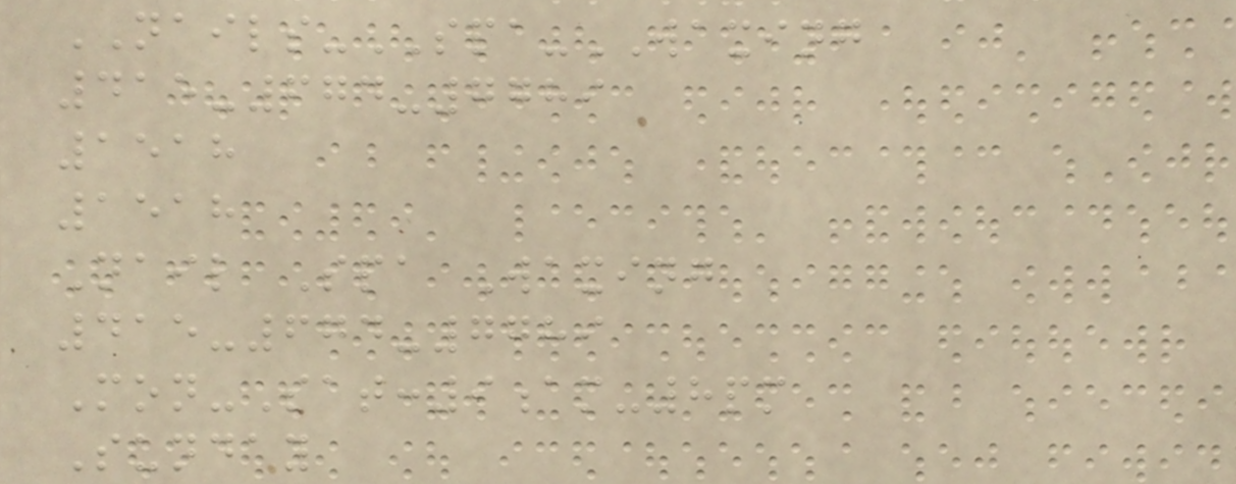NAILS-SPA-WAXING
415-674-7789
1518
1518
Nail Spa Waxing
415-674-7789
Mon-Sat:9am-8pm
Sunday
